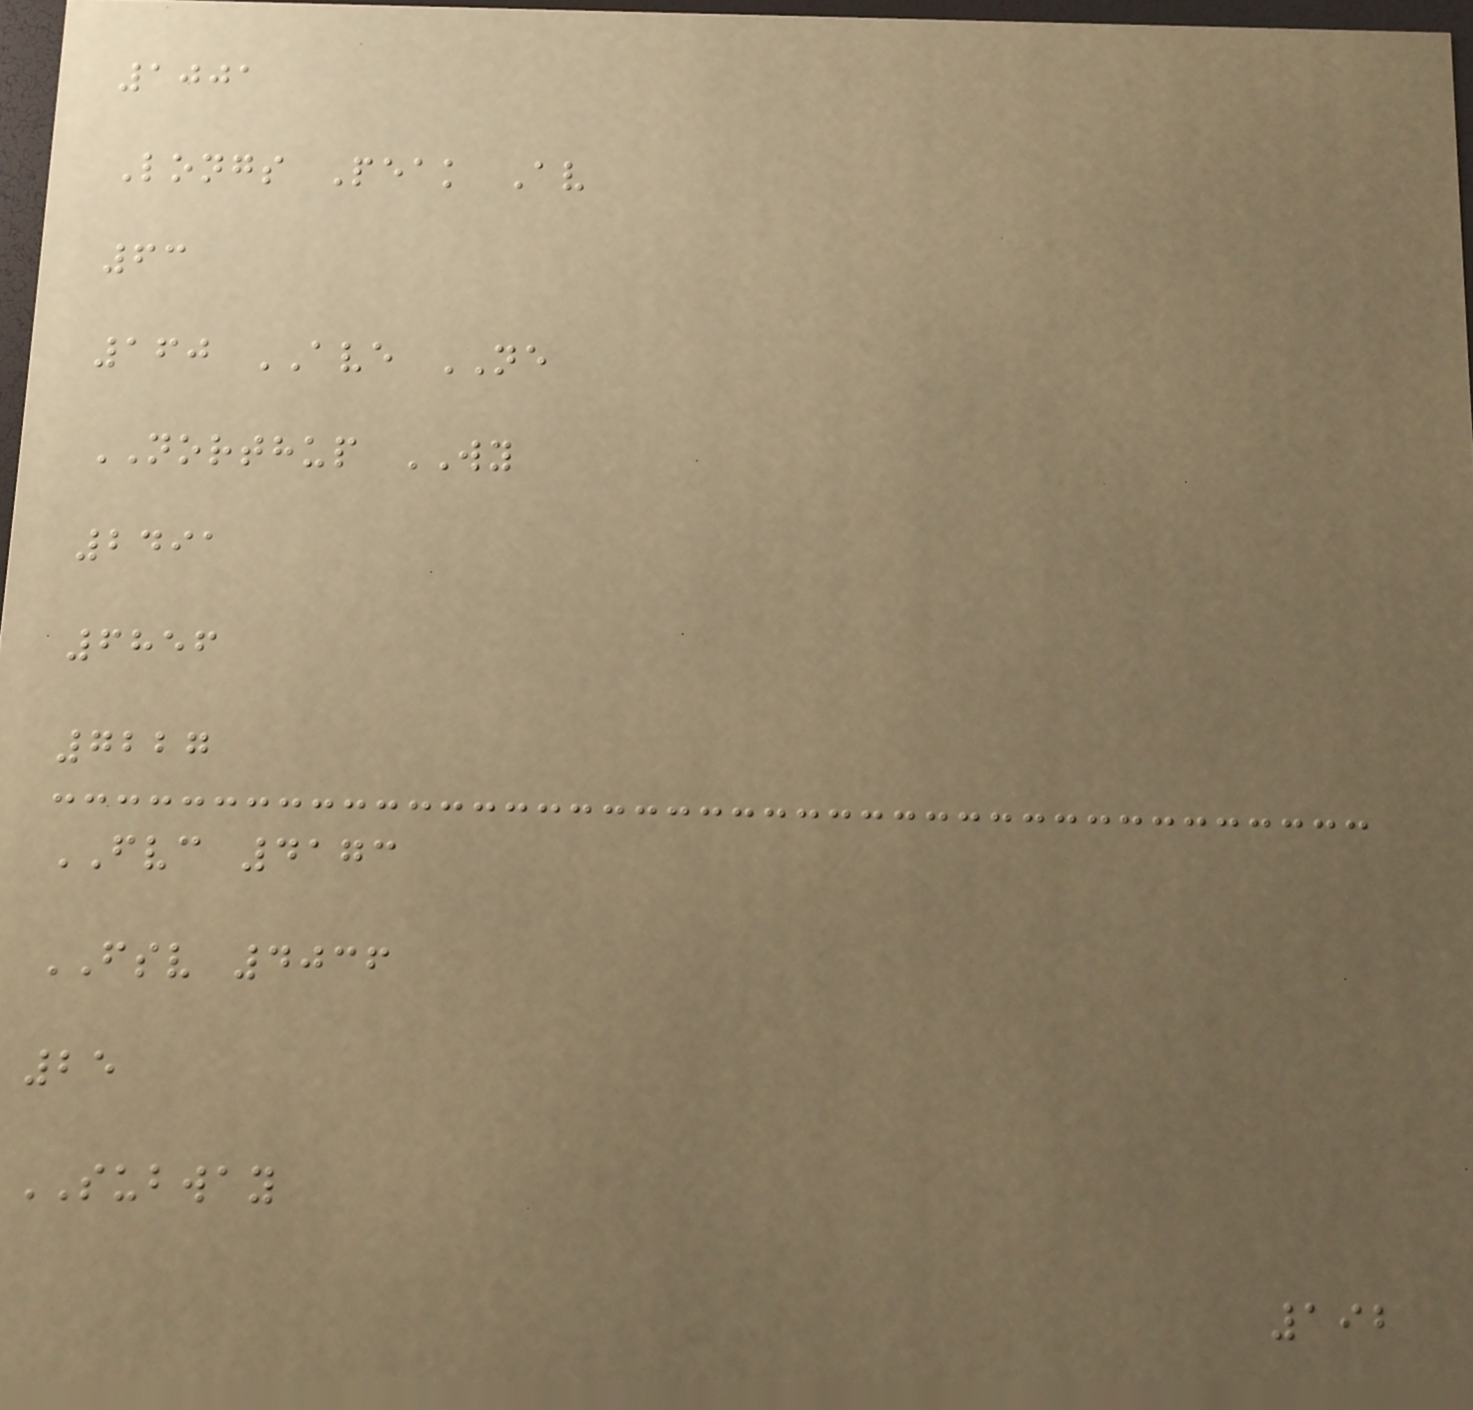1001
Longs Peak Av
63
160 AVE NE
NORTHUP WY
2491
6856
7227
FVC 4173
FSV 4036
25
SUBWAY
192
